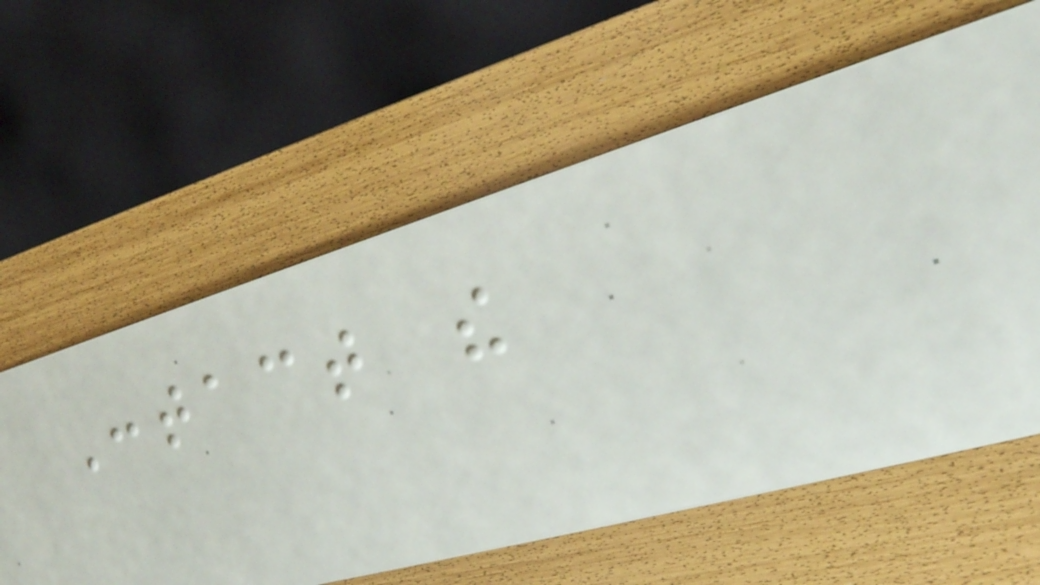Contact the
